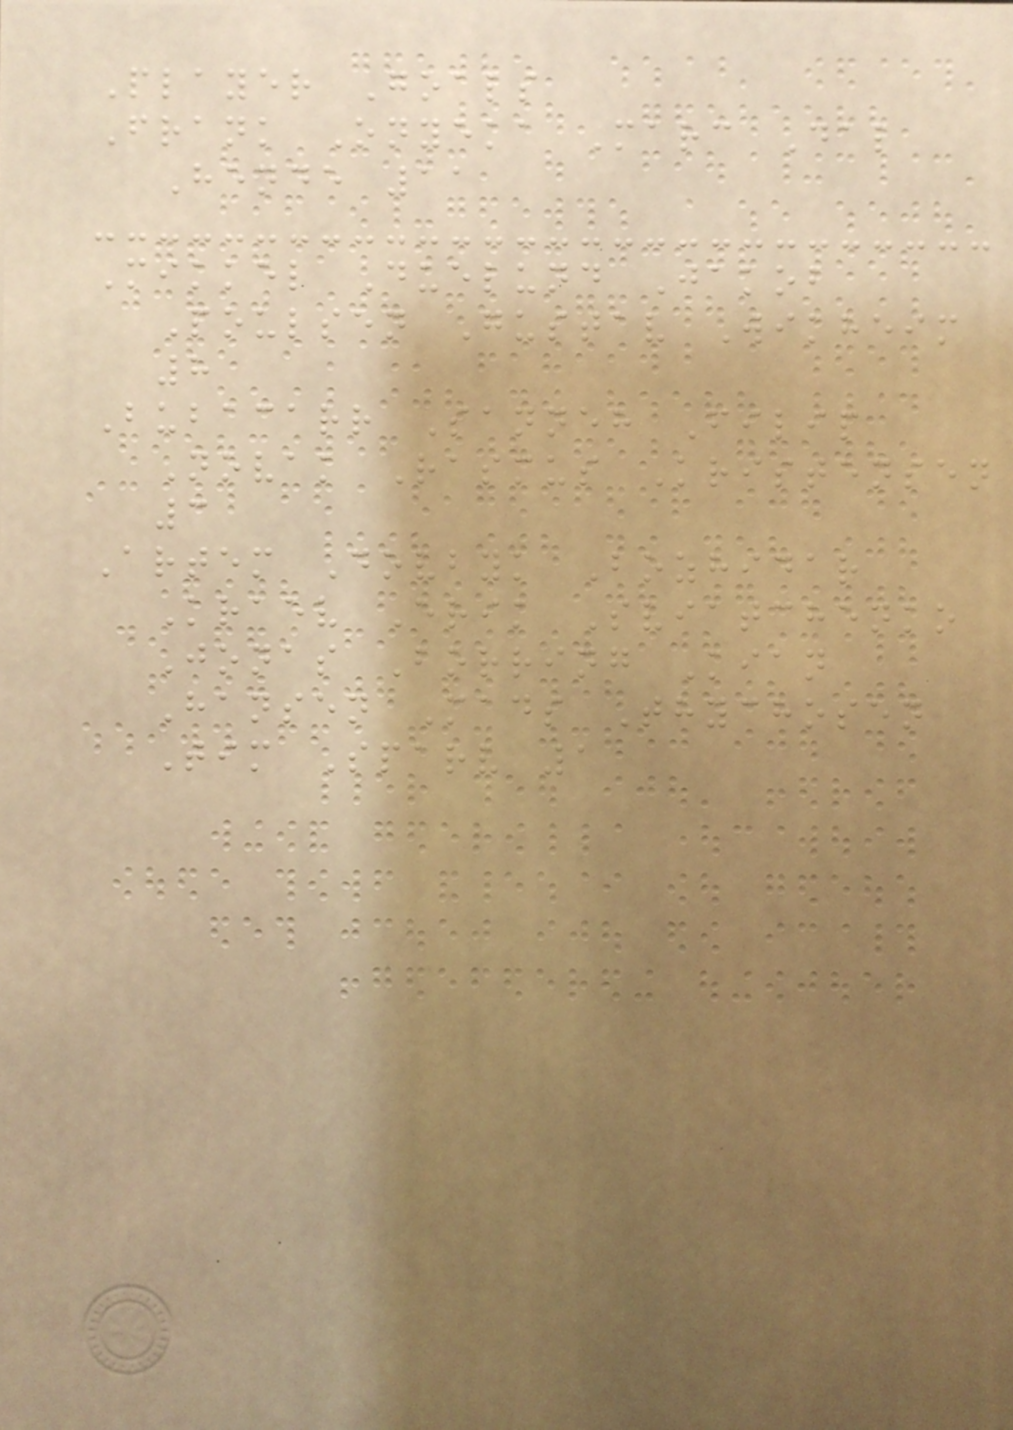Player Goals
Frank Onyeka Marc Dal
Hende 11
Mikkel Duelund Jakob
Poulsen Gustav Wikheim
8
Bubacarr Sanneh Filip
Novak Rasmus Kristensen
3
Artem Dovbyk Bozhidar
Kraev Erik Sviatchenko
Jonas Borring Kian
Hansen Mads Thychosen
Tim Sparv 1
